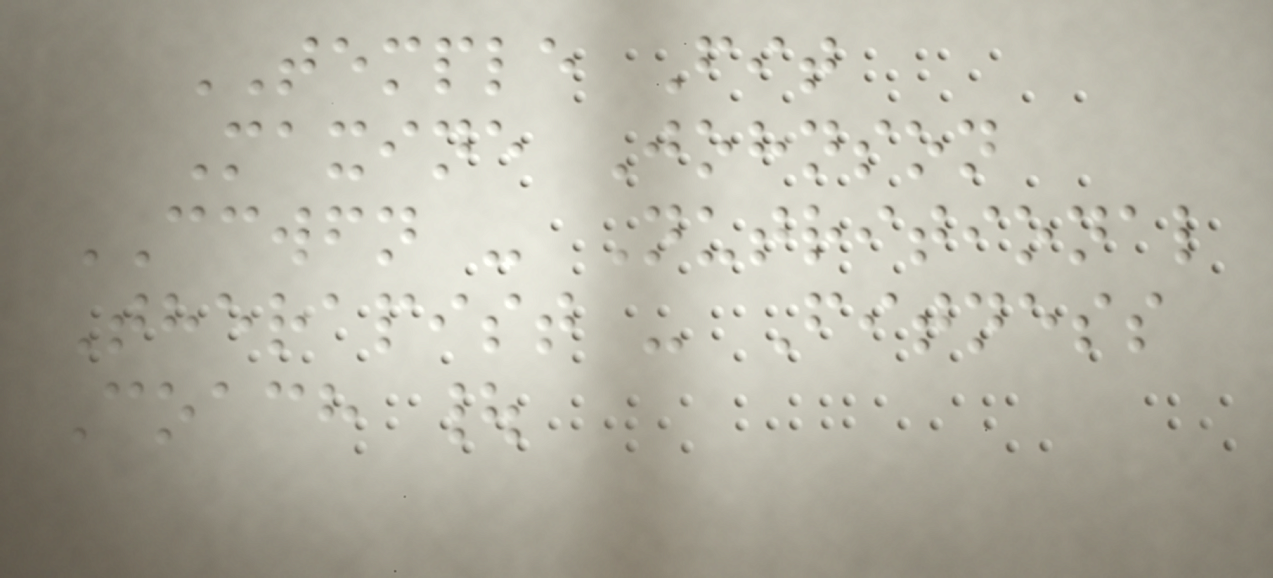TEMPLE Fit
Maxine Johnson
CCWFN - Nutritional
Therapist - Fitness
Coach |
